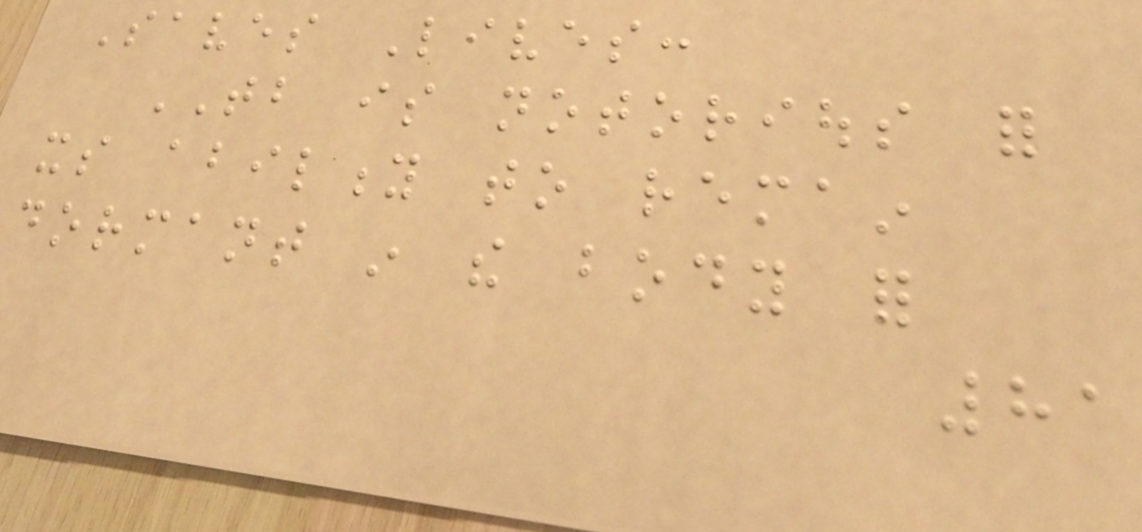Saves Lives:
TB is notorious for
its ability to remain
dormant in the body for
81
